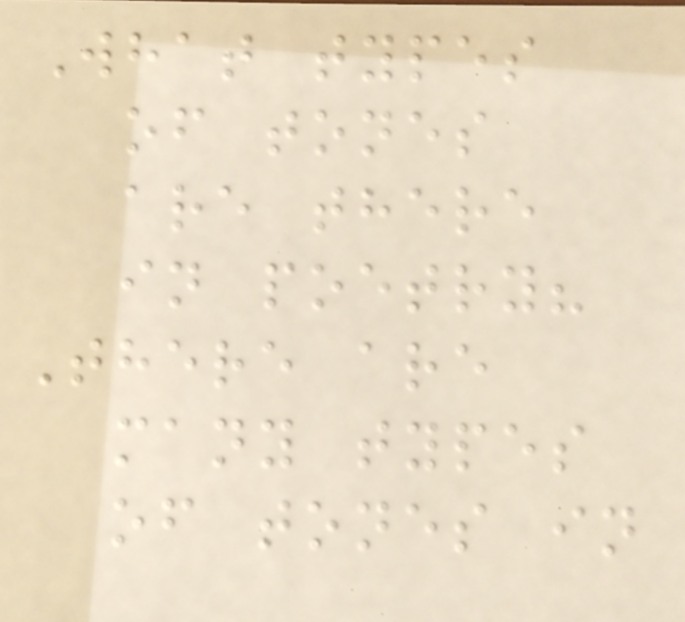What types
of tones
are there
in poetry?
There are
many types
of tones in
